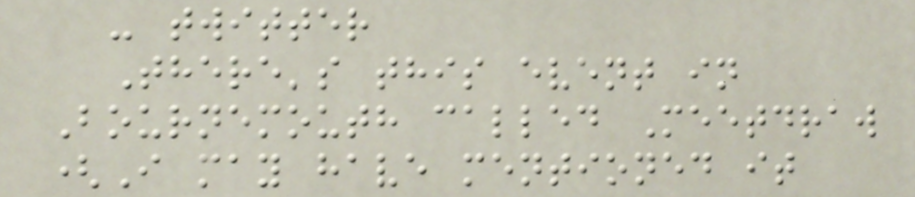- twitter
There's this event in
Bournemouth called Meetdraw
(I may have mentioned it
